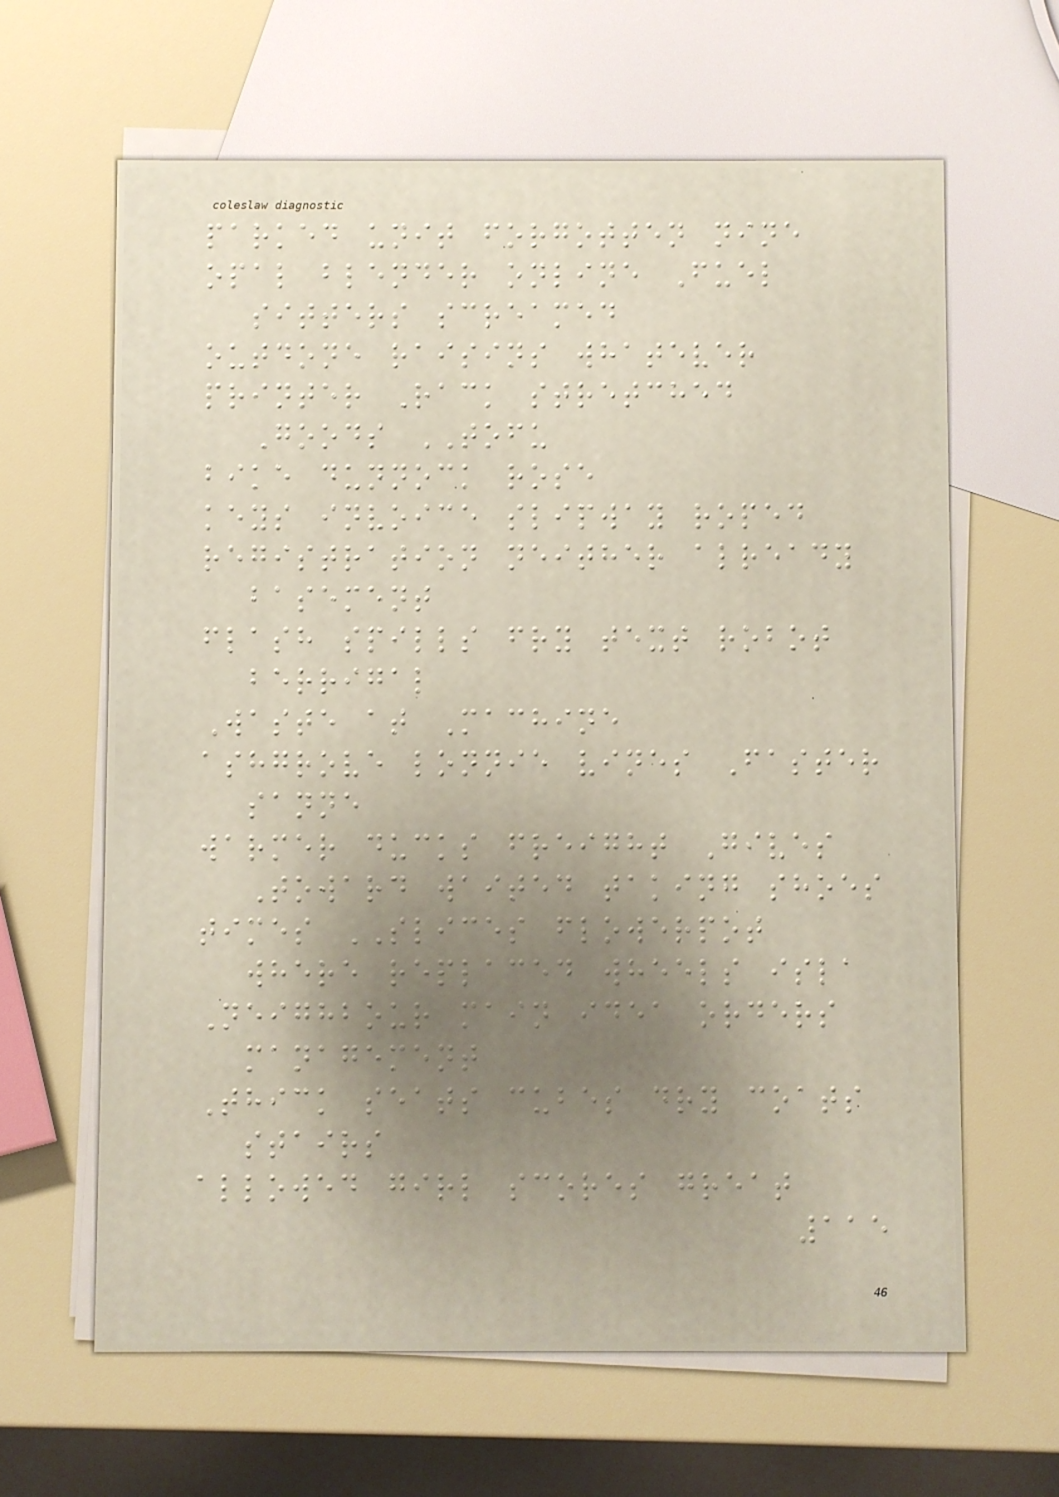parked unit forgotten nine
opal blender online Fuel
sitters screamed
outdone raisins whatever
printer Rack stretched
Goods TOFU
bike dunnock rose
keys invoice slipway roped
registration neither already
basement
flash spills fry text robot
berrigal
Waste at Machine
ashgrove lonnie vines Faster
sanne
warmer ducks freight Gives
Toward waited taking shoes
times SLICES flowerpot
where replaced wheels isla
Neighbour main idea orders
management
Thick seats cubes dry coats
stairs
allowed girl scores great
115
